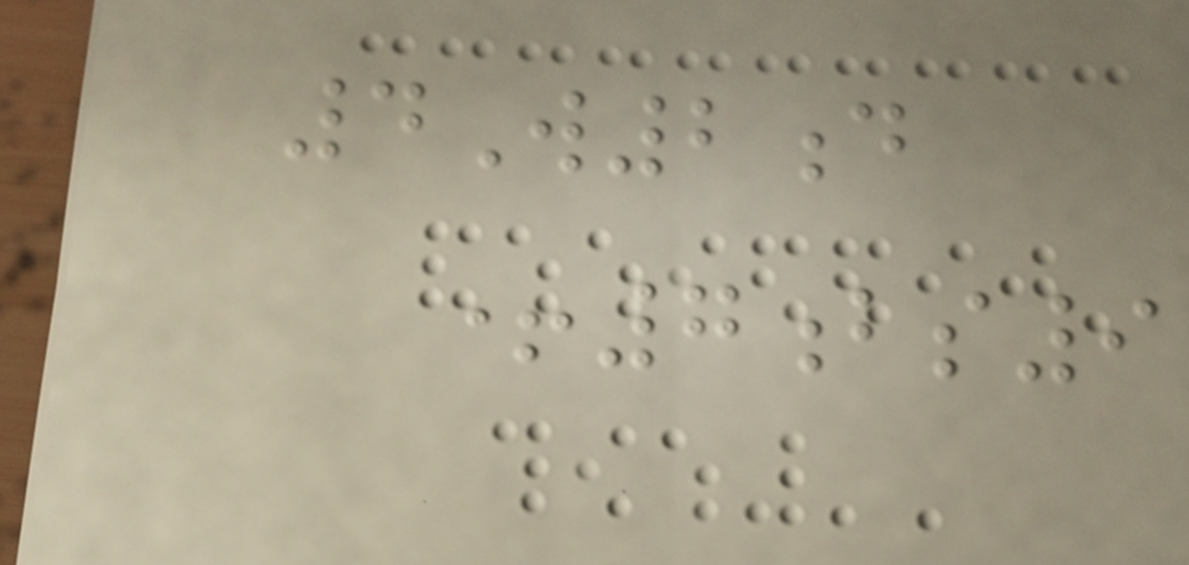4W2d
+7bs9
